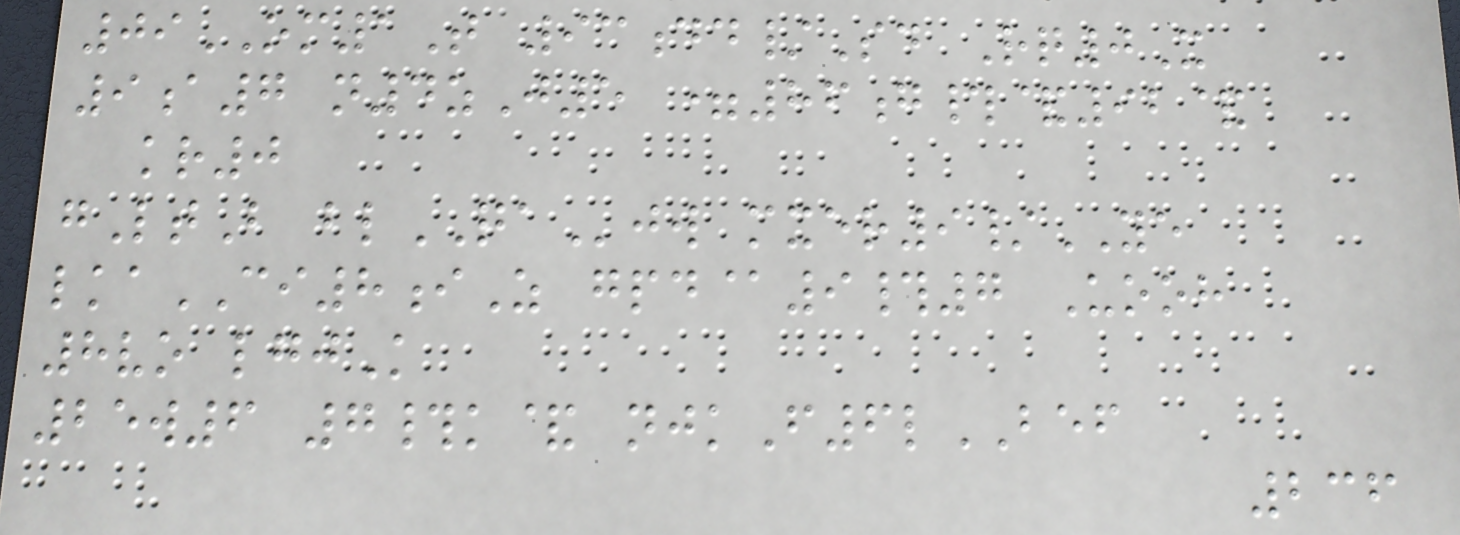09OM1T 93dd/Sd Rq0X
9a7 n4zJ5 =86g#&92&
kr0
gLtB blQAjw mxer9/YE
lkaCI8iZ gpd@9#7 Uooh
8vo lgjK
25w6 7#k& njkF6lBEF
236
